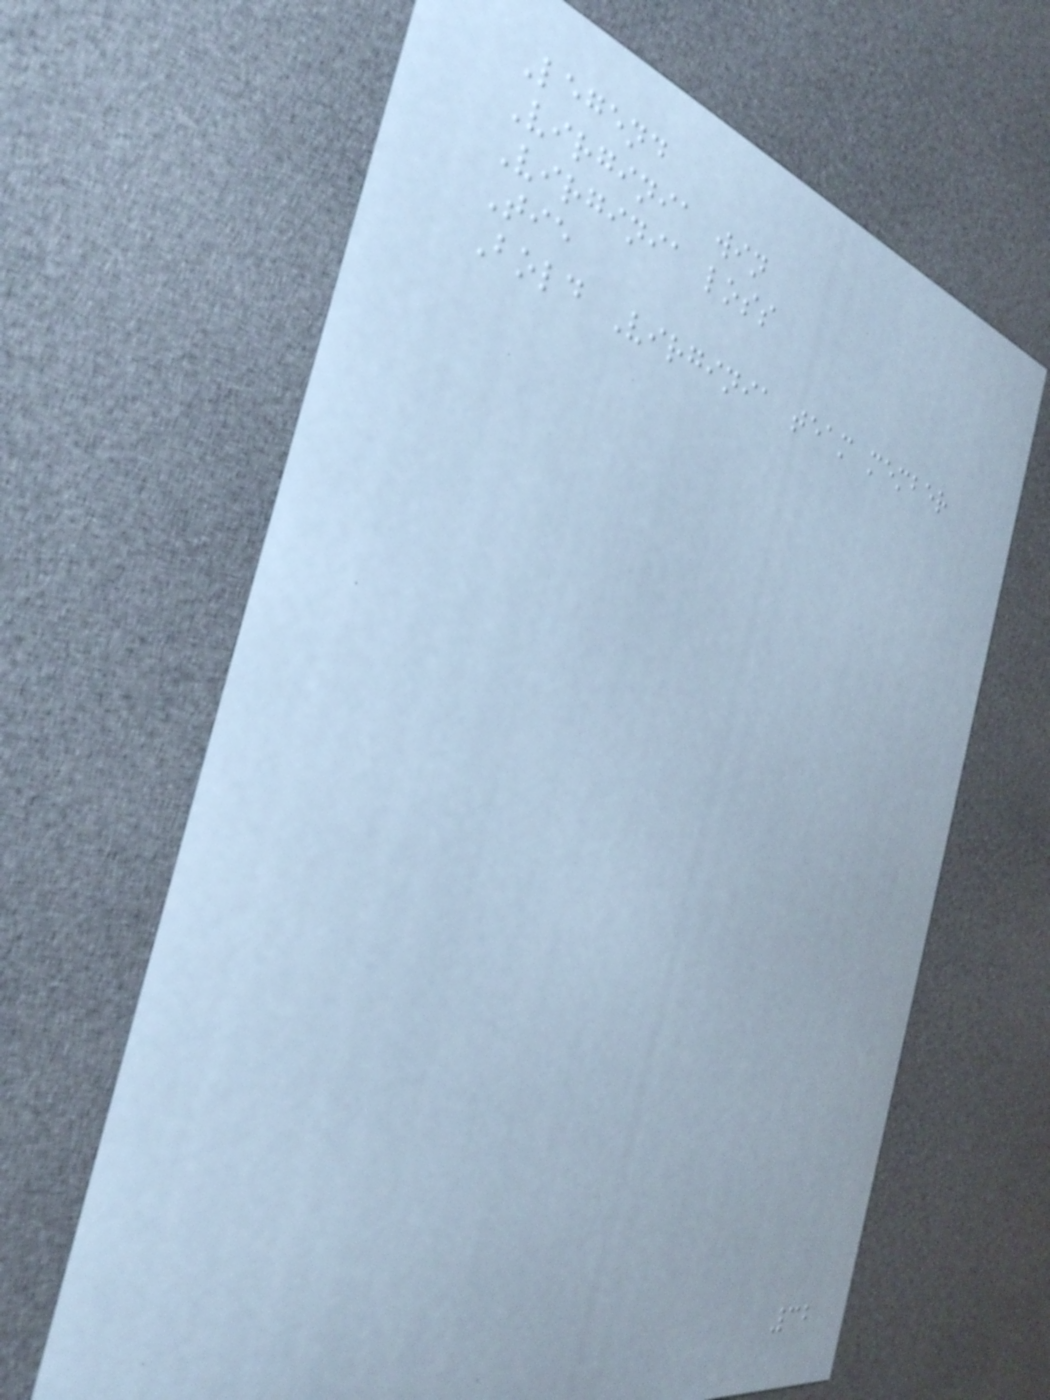Legend
Virginia win
Virginia loss
Tie
Bold Virginia team member
32
